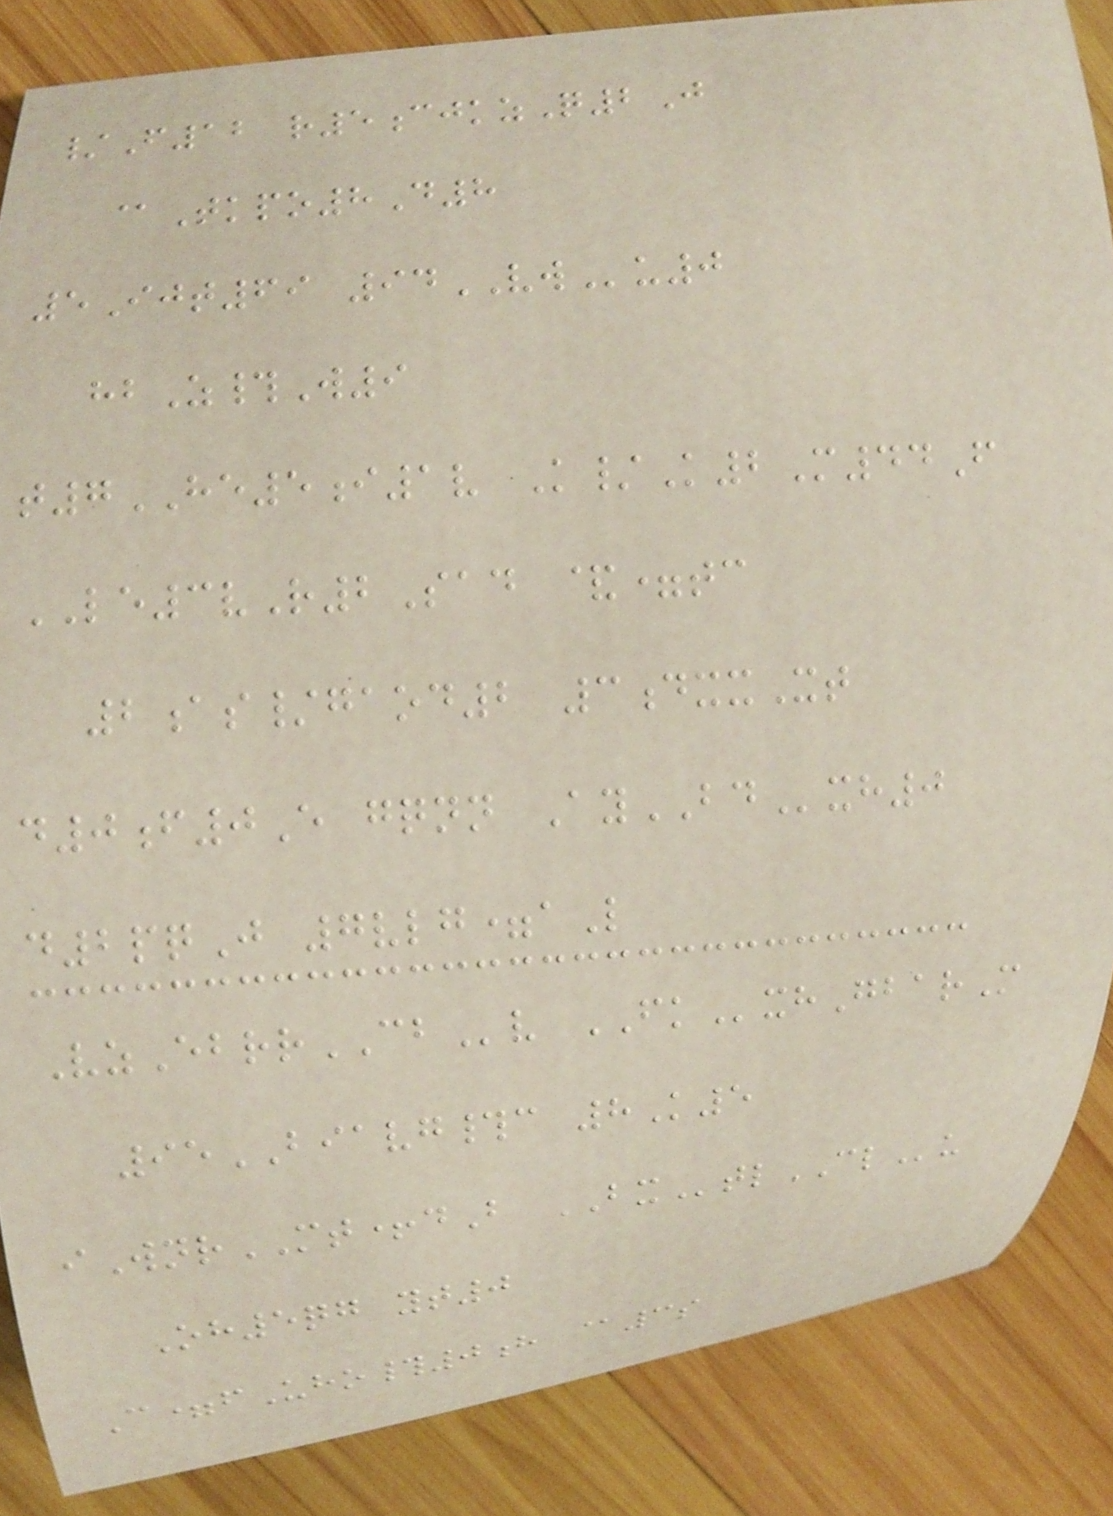/F12 r5cjkzQ2J
@Tkpo8D8
5Ijt69 94VWu0
hbZ#W9
t7HE5i1v K/K2M44F
LE3vR2Sad &=tc
2as/gaod2 3dxxXt
d0f0E gqnn AyBDxh0
d2pqJ 7vlg=aL
VzEbrrCBv FKxhGbarM
95BIAVG#c 8K5
iWnrMT+dB BXtlCLu
Oh5qg yt0
C=fUho#0h @3s
